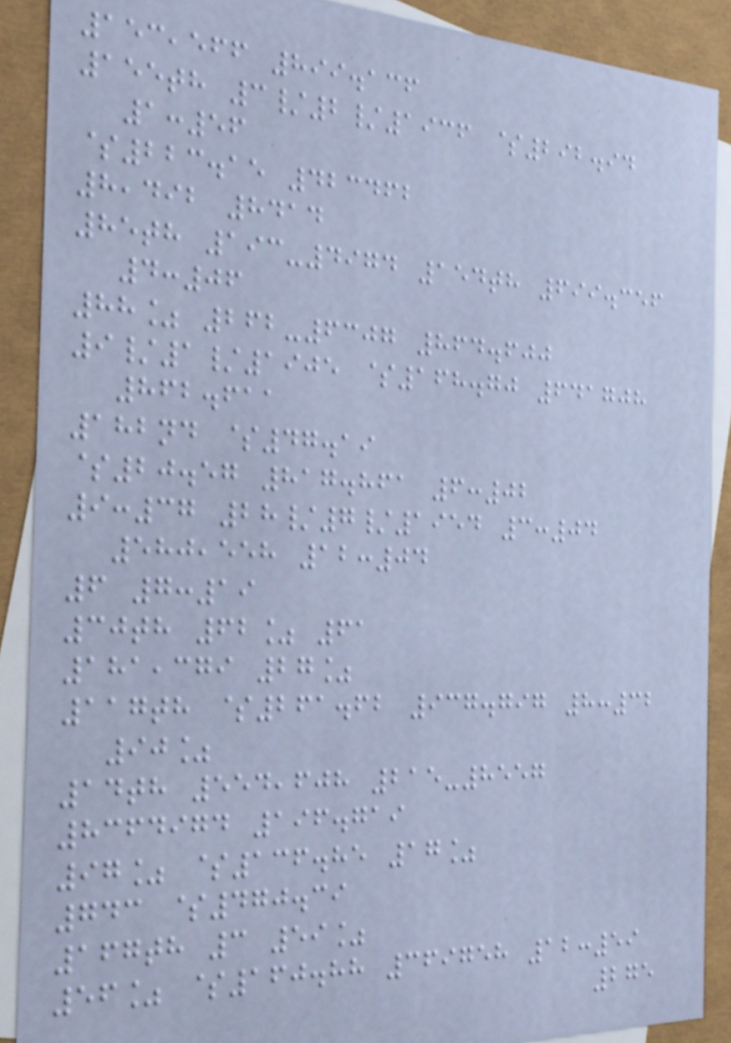153,566 899.136
155th 3/2/1936 $292.94
1:56
$223.15 423462
8,492 8414
85th 193-4974 154th 699.356
4:06
88% 262-6307 864.600
9/1/1905 $168.70 641708
862.611
182nd $47.19
$20.57 817.861 6:02
9:37 28/7/1954 3:04
580,558 12:04
6 7:19
30th 62% 61
181,379 27%
117th $261.62 937.797 8:32
90%
14th 554,608 215-8557
8364974 196.719
97% $136.85 17%
743 $470.39
167th 3 59%
56% $160.88 369758 12:59
275
